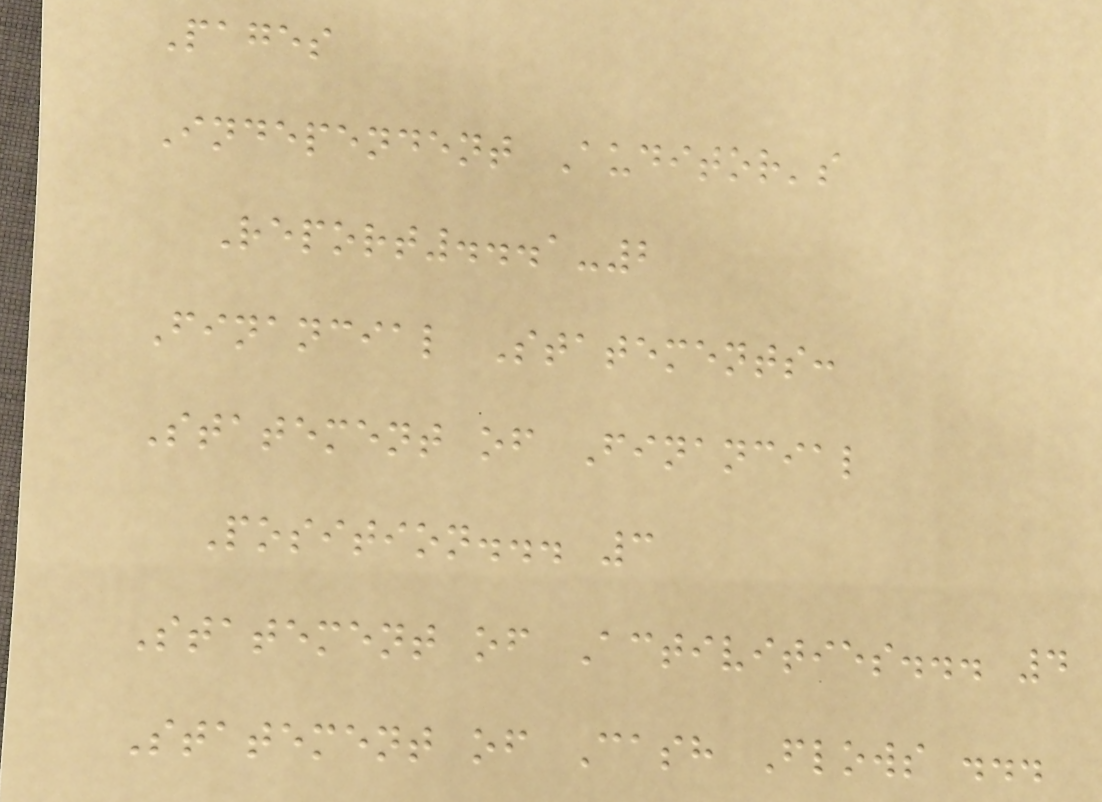Pages
Independent Auditor's
Report...1-2
Financial Statements:
Statement of Financial
Position... 3
Statement of Activities... 4
Statement of Cash Flows ...
